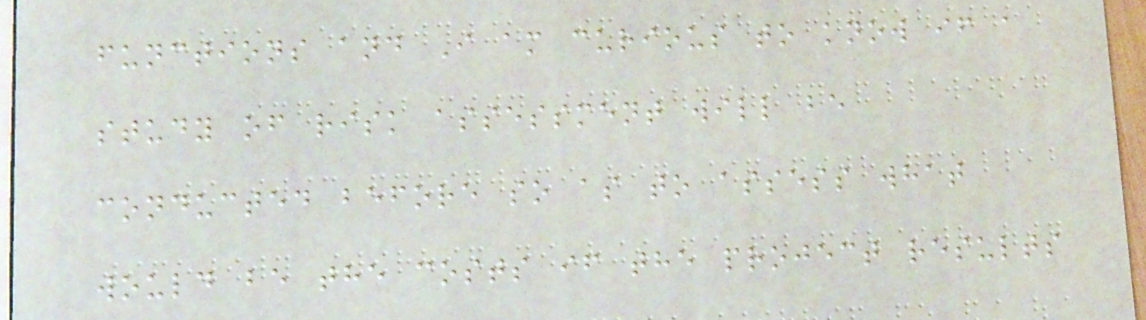functions and I am curious to know if a
study of risk assessment will be
conducted before so as to assess what
would be the costs if the project results
